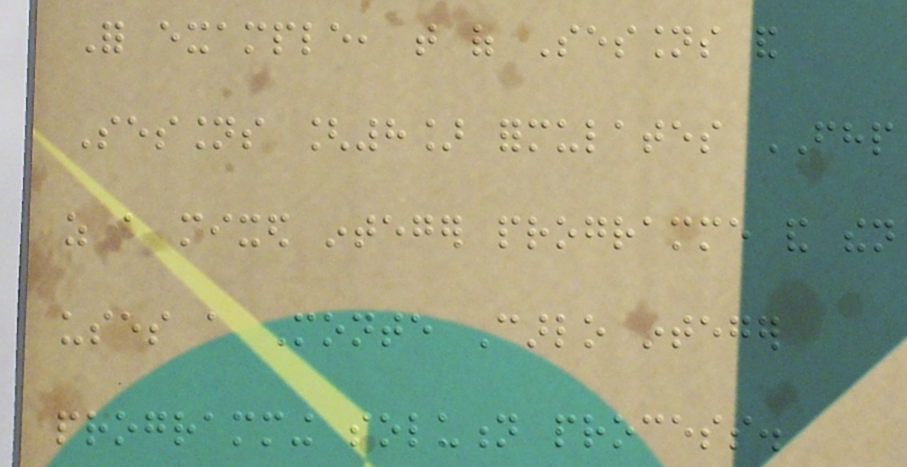For example, that of Sessions and
Sessions [8] formulates FHP
as a mixed integer programme and then
uses a Monte Carlo integer
programming solution process.
